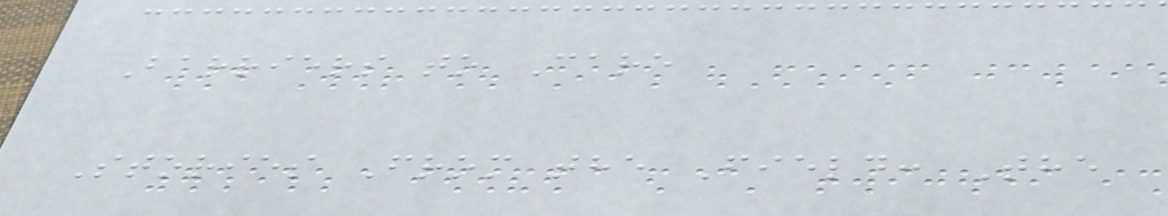Barriers to Care
Stories From the Field: The
